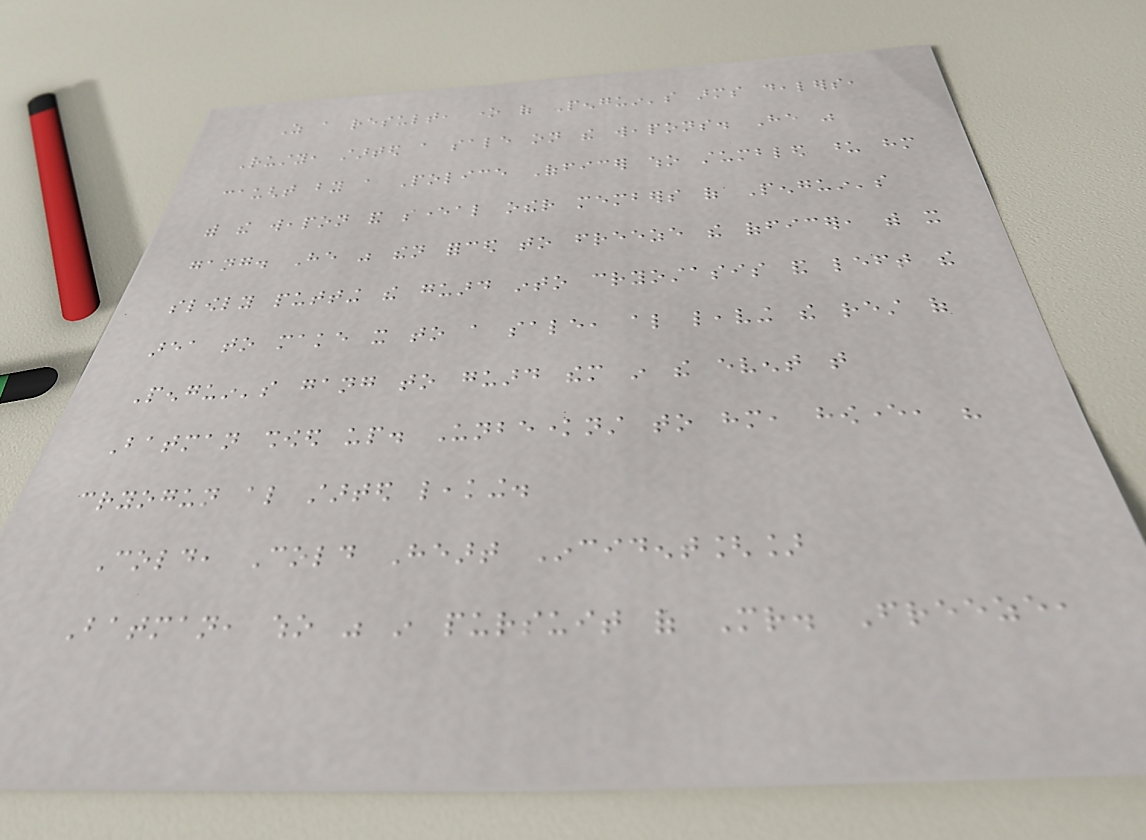As a result, one of Penguin's arms dealers,
Rusty, started a sale on the weapons. He was
caught by a Police Officer who stumbled upon him
with the weapon and several other members of Penguin's
gang. He was then forced to freeze the officer, with it
slowly putting the guard into cryostasis and left the
area to make it to a sale, also leaving the rest of
Penguin's gang to guard them in the event that
Batman showed up. Unbeknownst to him, however, his
cryogun also started leaking.
Cold, Cold Heart Incident[]
Batman, who was in pursuit of Mr. Freeze,
